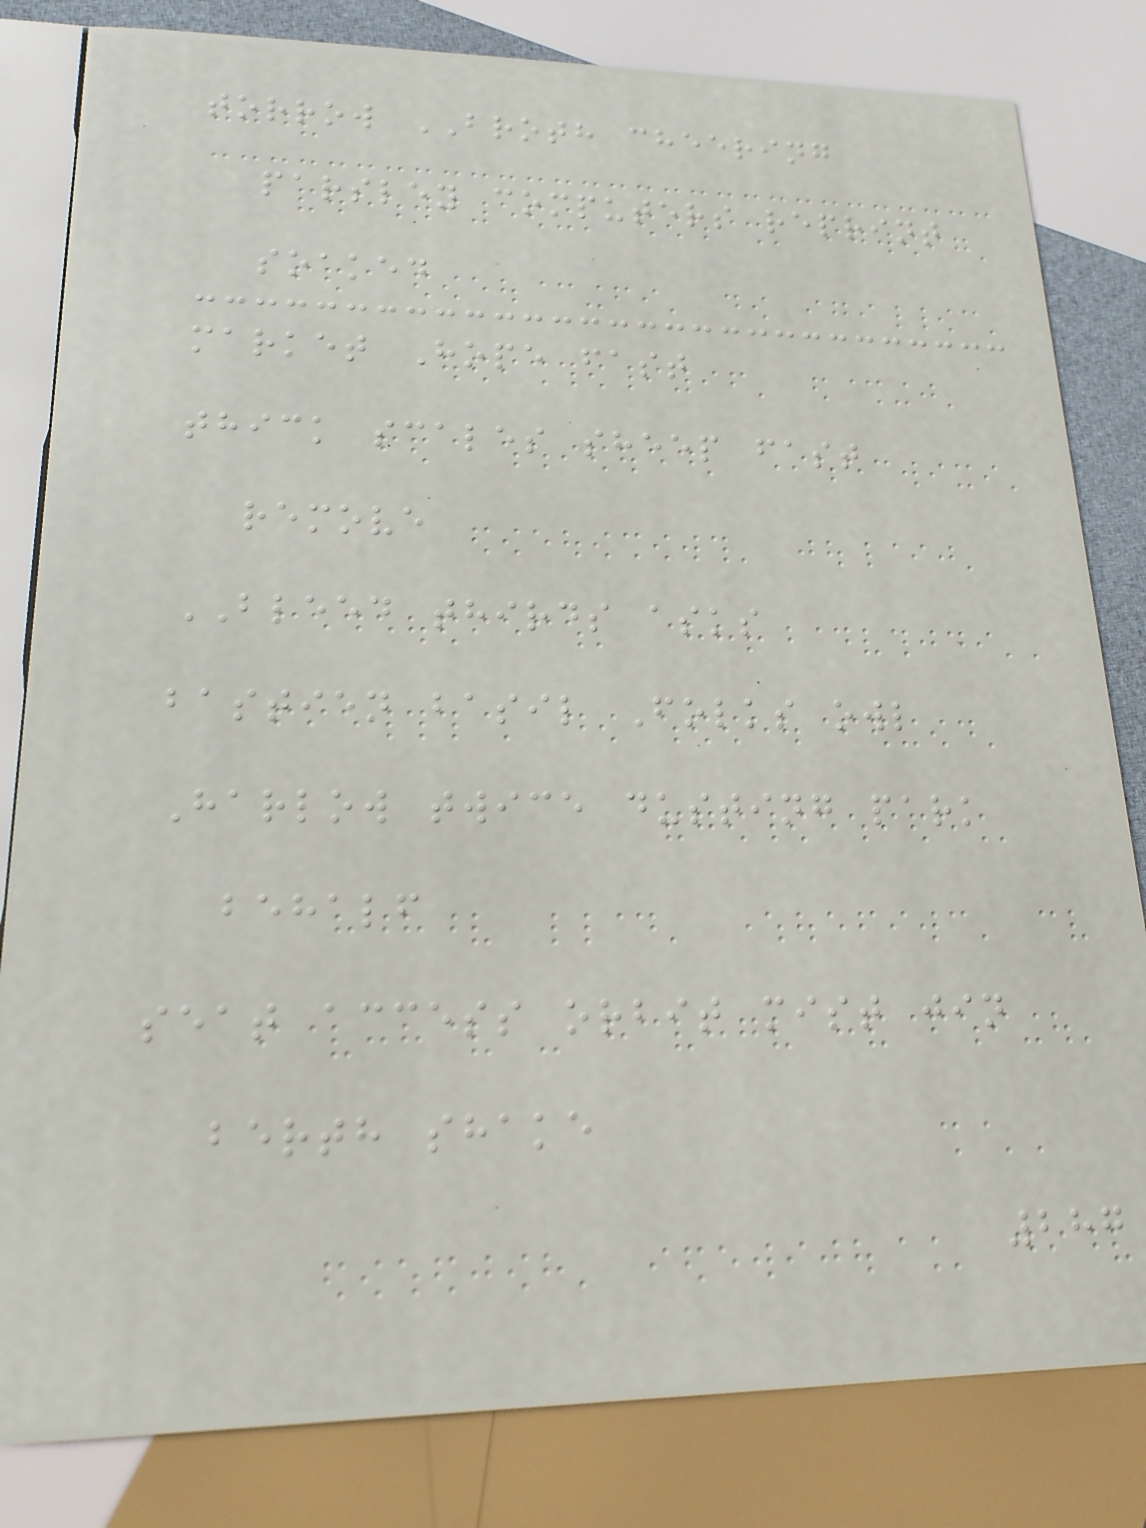torrow BROTH cheering
parsley computers reprint
soaked
market Hope fast
thick scales sheep fast
remove
BLEED thirds asks
bastien basil Folks owl
Harlow twice dusting park
behalf
seat access orbit mist jin
berth shake
287
